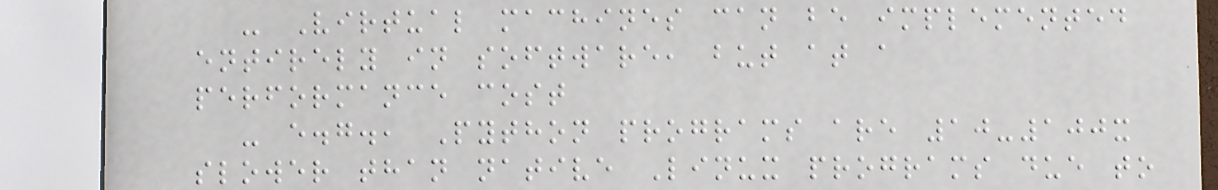- Virtual machines can be implemented
entirely in software, but at a
performance cost
- e.g., Python programs are 10-100x
slower than native Linux programs due to
